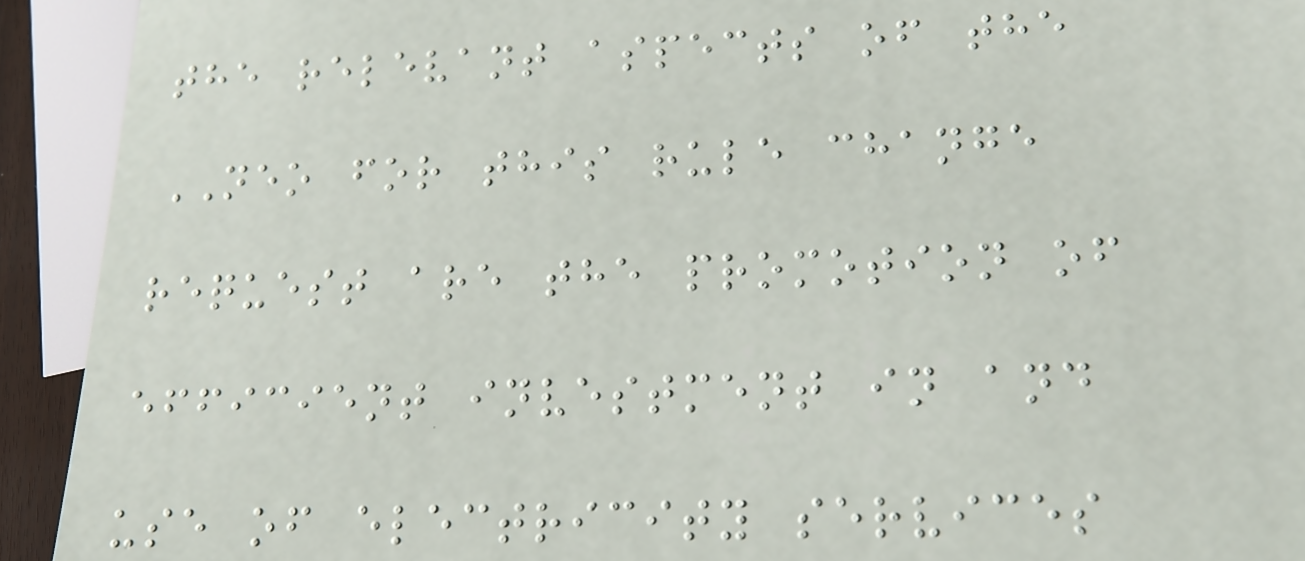the relevant aspects of the
NEO for this rule change
request are the promotion of
efficient investment in and
use of electricity services
